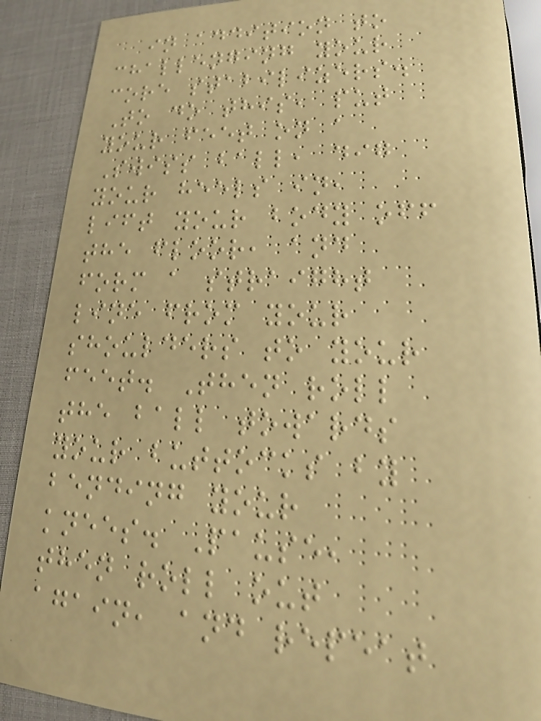in addition to
challenging your
core stabilizers.
To do this, put
your feet on a
Swiss ball, dig
your heels in,
lift your body off
the floor, and
form a straight
line from your
shoulders to your
feet. Then roll
the ball towards
your buttocks by
bending your
knees. Pause,
then roll out
again, and repeat
